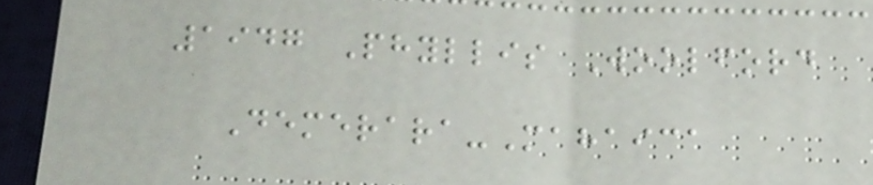1947 Phyllis Woolford
Demerara-Mahaica
